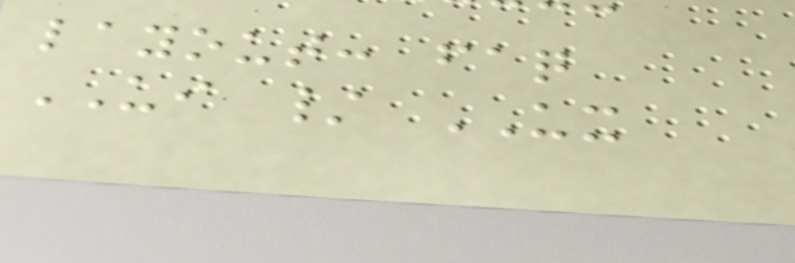layout: faq
UI / UX
